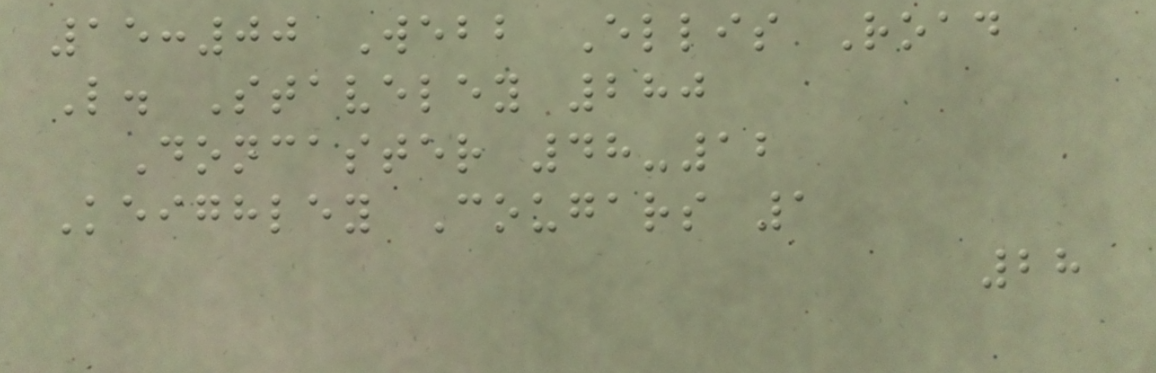15:00 Webb Ellis Road
L. Staveley 280
Doncaster 48-12
Keighley Cougars 1
28
